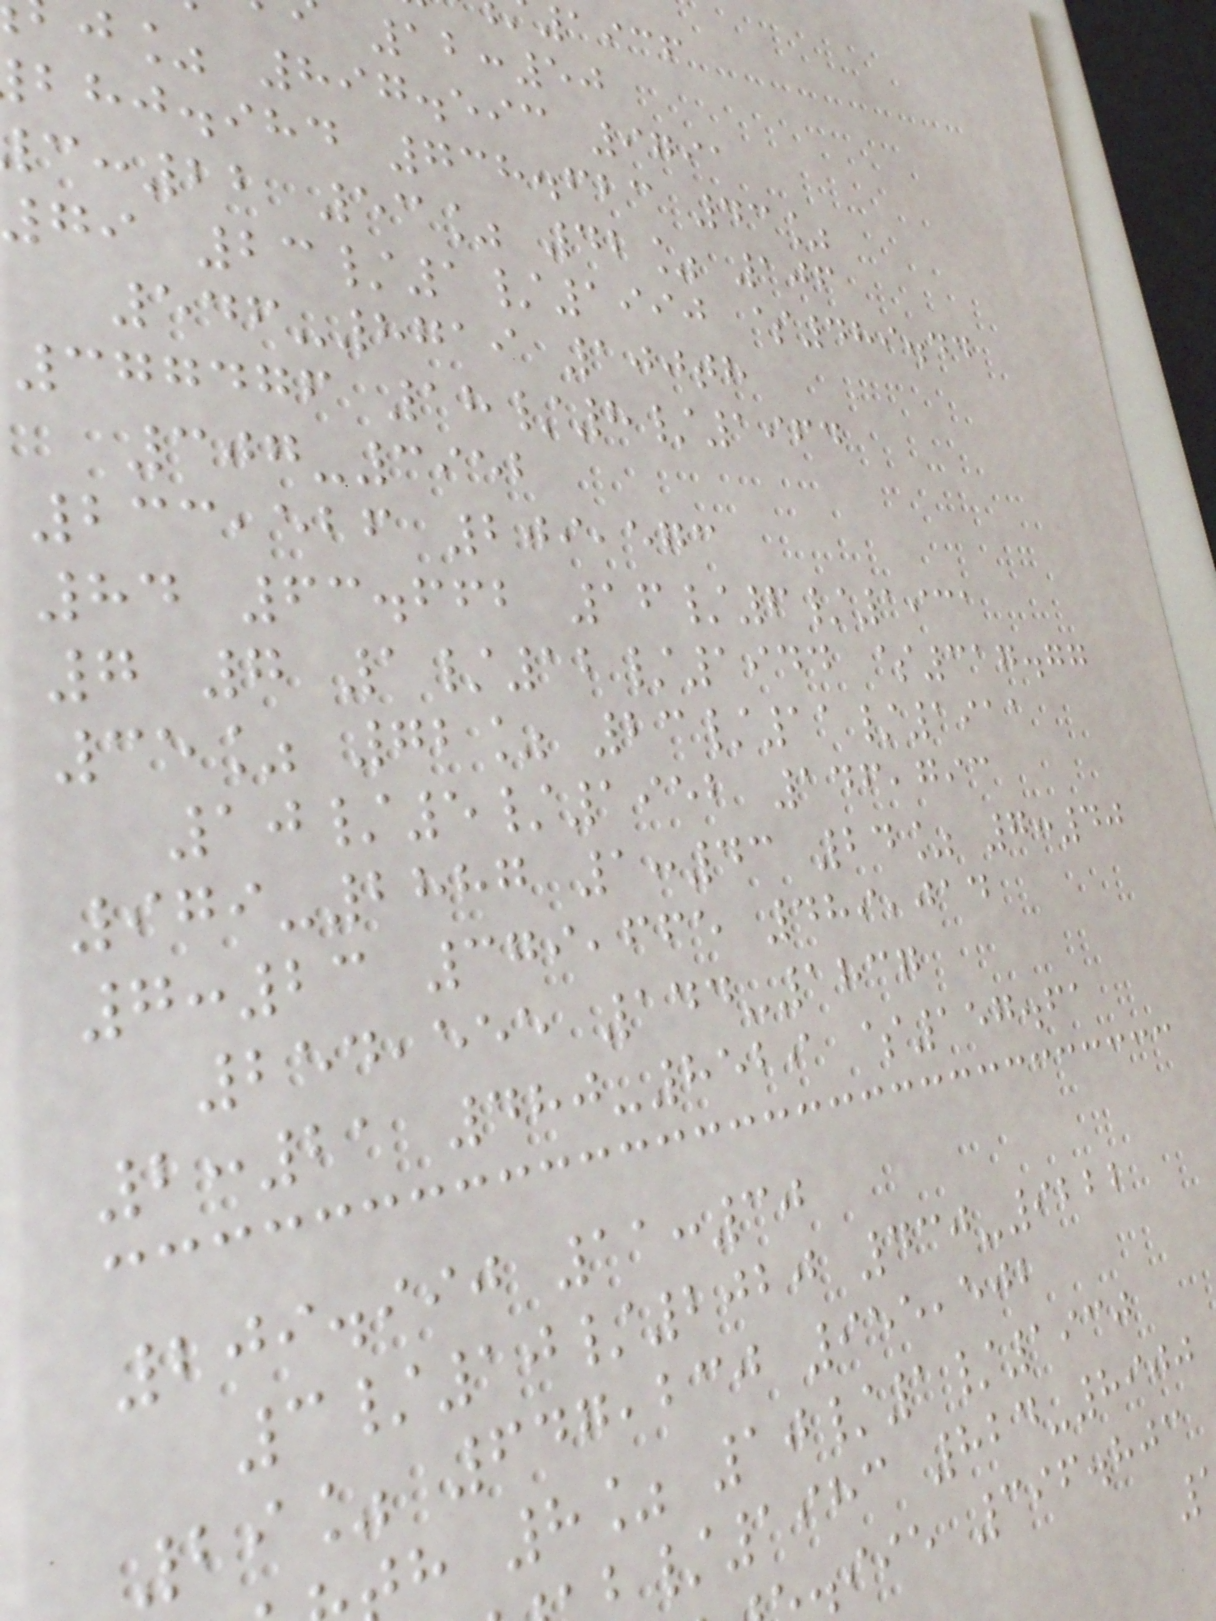1936
12:50
j% 897.593 9791
bhj.ihd 738.623 43%
:22 53% 42% 106
gi 23/1/1990 $489.44
546-8719 100th
377476 18/8/1964
307-3952
233,526 209,573
84 63.662 16/6/1931
7 7 1/12/1944 $317.77
35% 72% 23/11/1911
10/5/1952 146,793
979-2887 1:43 24% 7:40
7:23 379,665 489,014
254,555 144-1837
2:21 480-8529 $157.61
209.990 11:30
3/10/2020 430-9222
29% 647,230 955,502
h 8% 10/1/1930
/1983 824-8900
.iie 396.803
